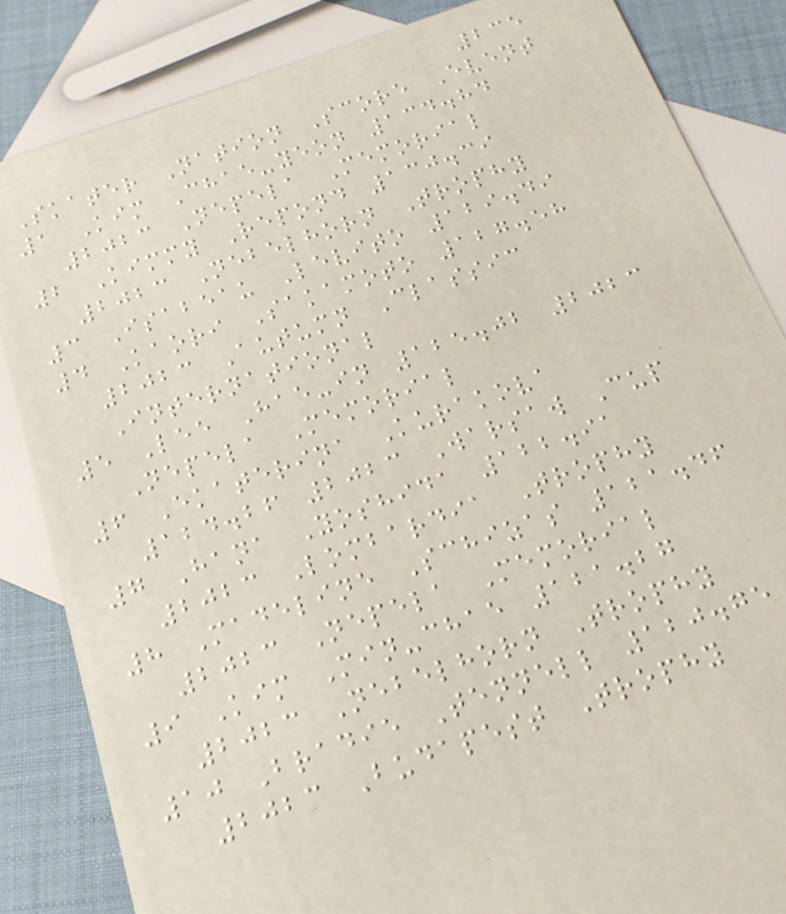235
Skater Nation Score Event
1 Kim Chae-yeon 134.84
2023 Nepela Memorial
2 Kimmy Repond 130.39
2023 Nebelhorn Trophy
3 Isabeau Levito 129.49
4 Kaori Sakamoto 127.58
2023 Autumn Classic
International
5 Lee Hae-in 125.02 2023
Nepela Memorial
6 Ekaterina Kurakova
124.26 2023 Warsaw Cup
7 Hana Yoshida 122.91
2023 Lombardia Trophy
8 Madeline Schizas 121.46
2023 Nepela Memorial
9 Kim Min-chae 121.27
2023 Nebelhorn Trophy
10 Bradie Tennell 120.75
2023 Budapest Trophy
